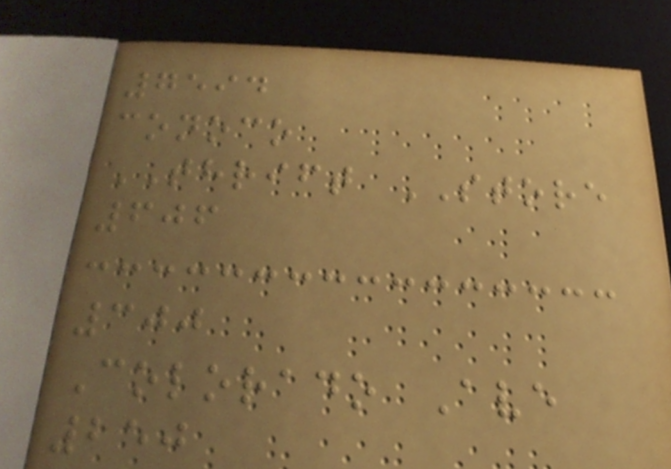7594
conoco
THRIFT STORE
606
300
Colorado Ave
250
